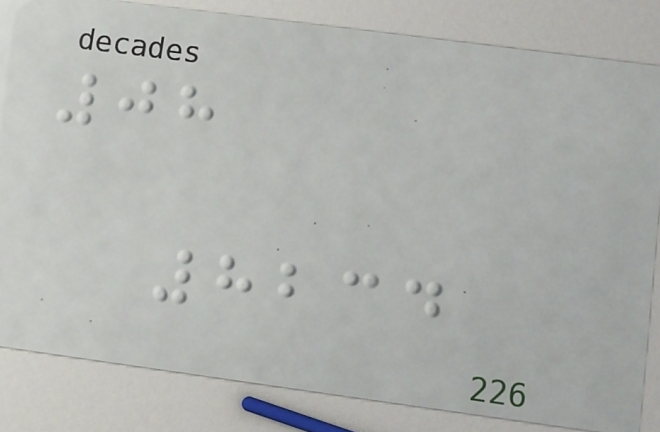08
8234
